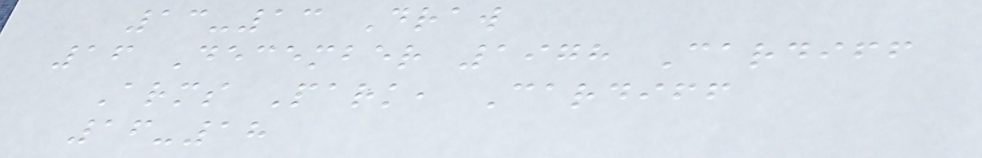13-13 Draw
16 December 1978 Cardiff
Arms Park, Cardiff
16-18
